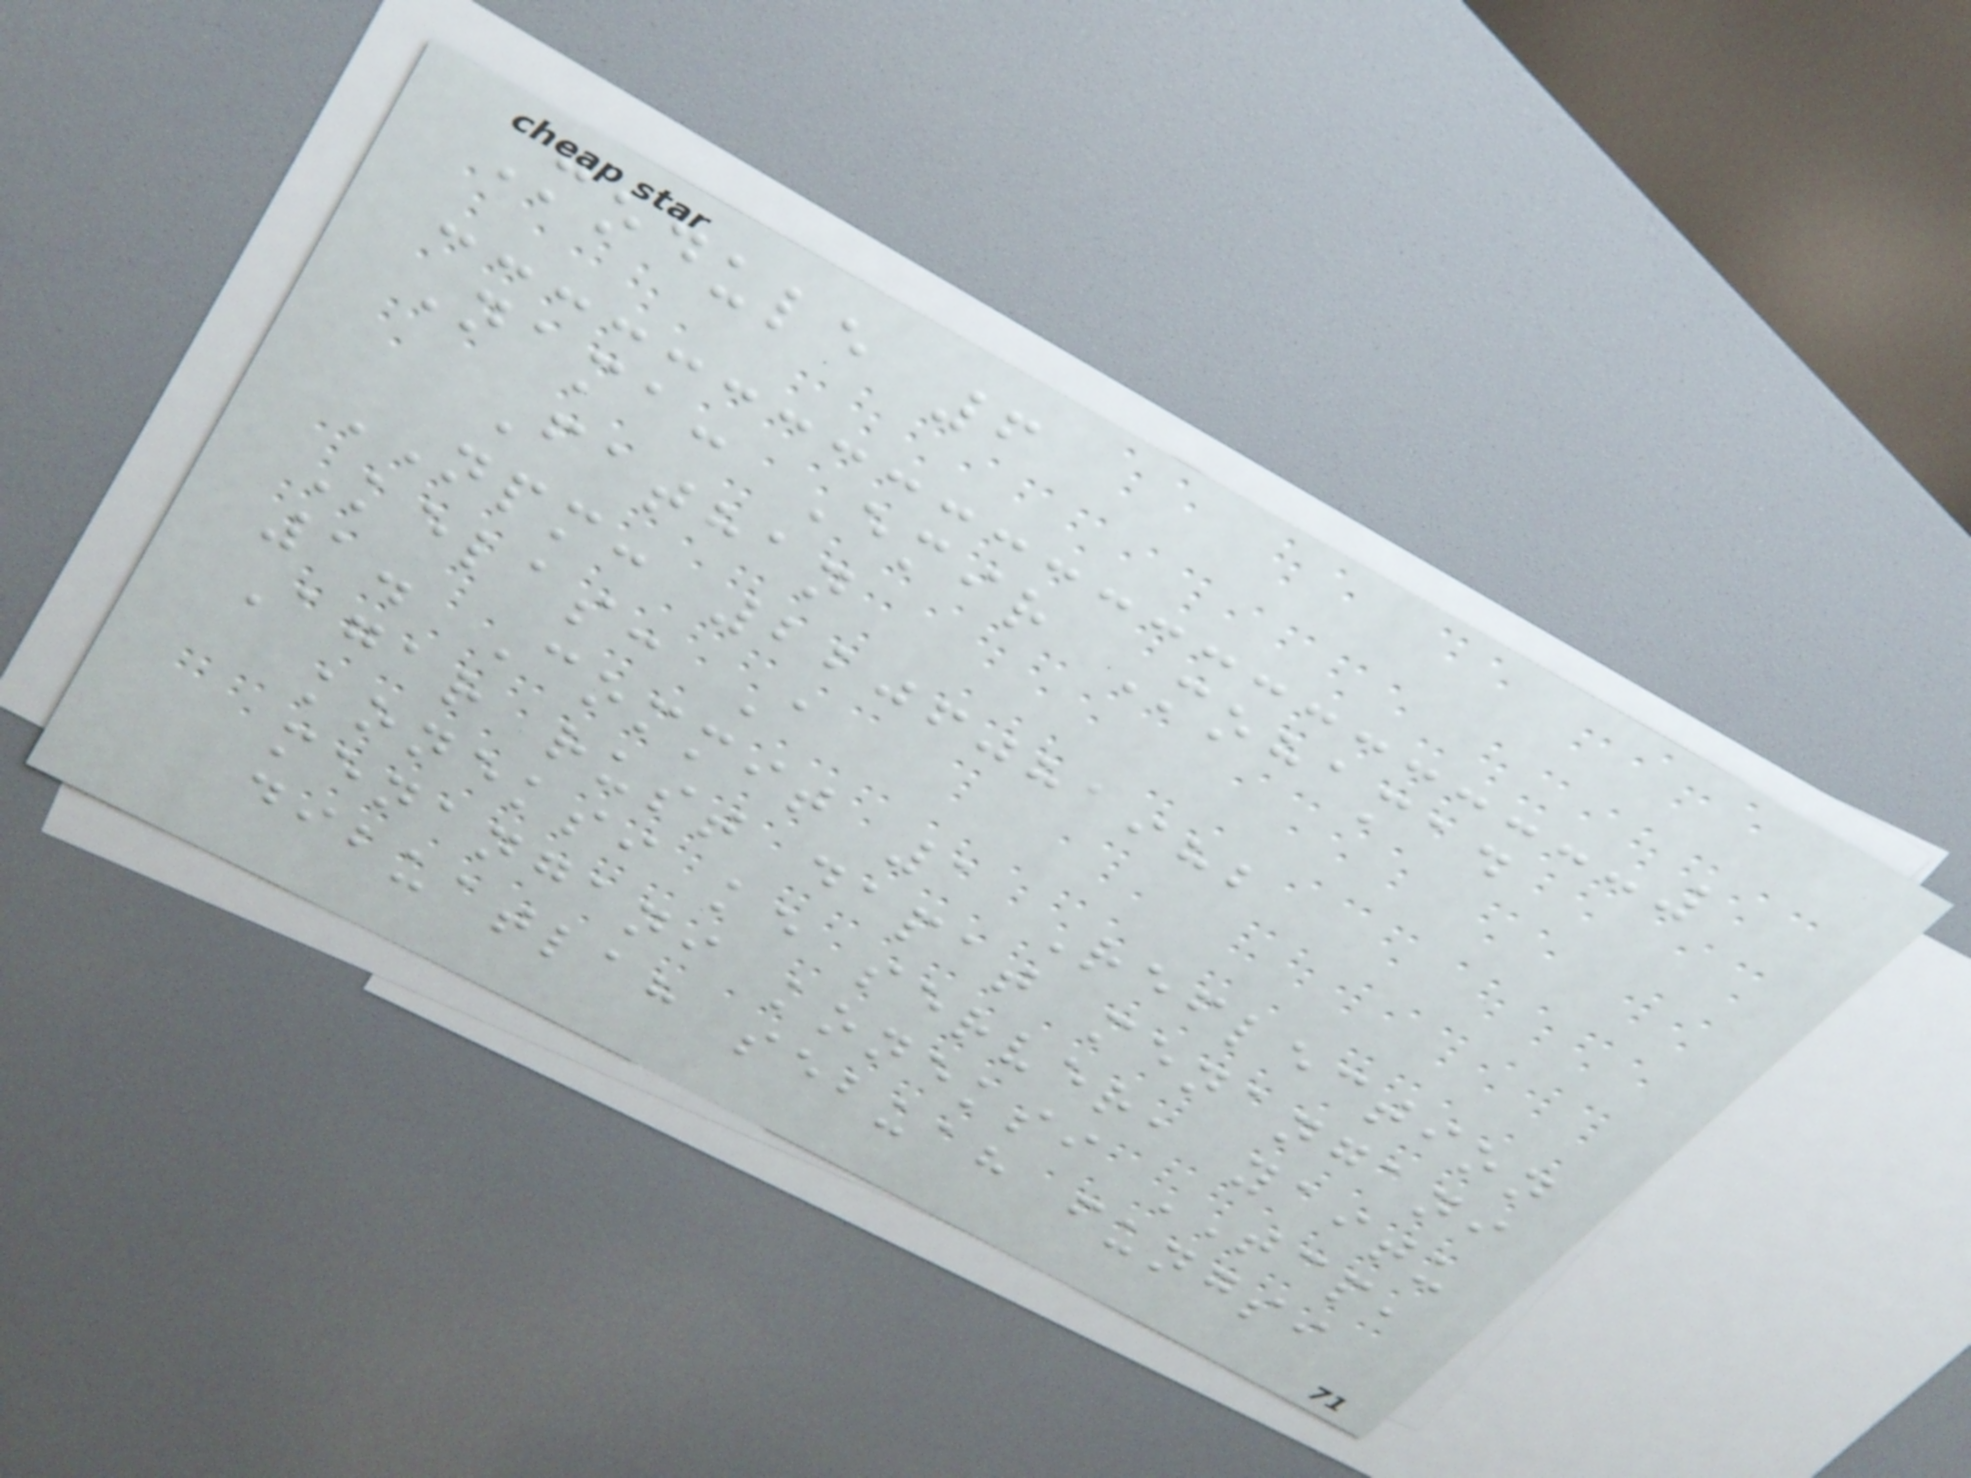Module 6
Nama: Emir Mohamad
Fathan
NPM: 2206081982
Kelas: A
1. Commit 1 Reflection
Agar rust dapat menangani
koneksi ke server, yaitu
menangani koneksi TCP,
dibuatlah sebuah fungsi
